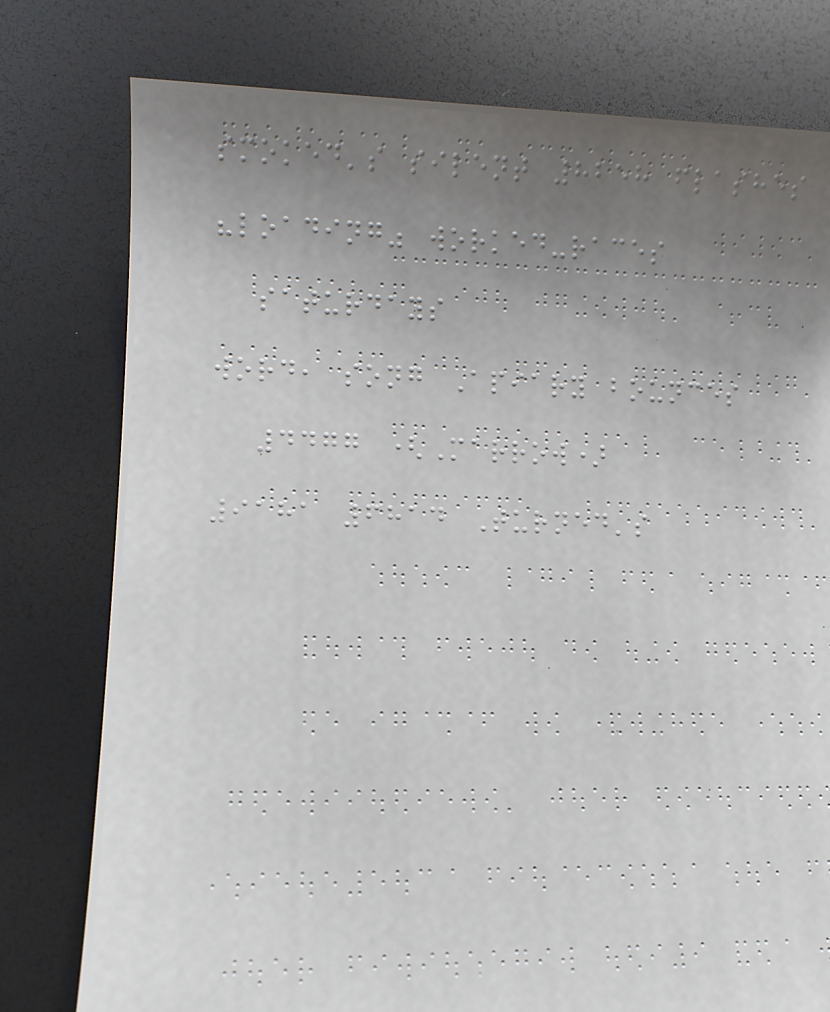smoked's silent 8258 flashes
"loading" worked-races
saturdays
word, song Apiary bounces
4477 (Marrow)
9181 6814 Turned's
